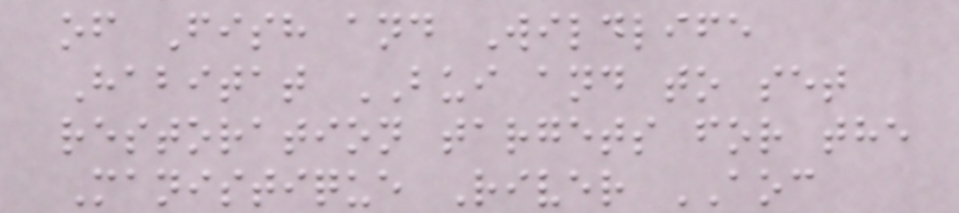of Fish and Wildlife
Habitat BUI and to set
restoration targets for the
Manistique River AOC
